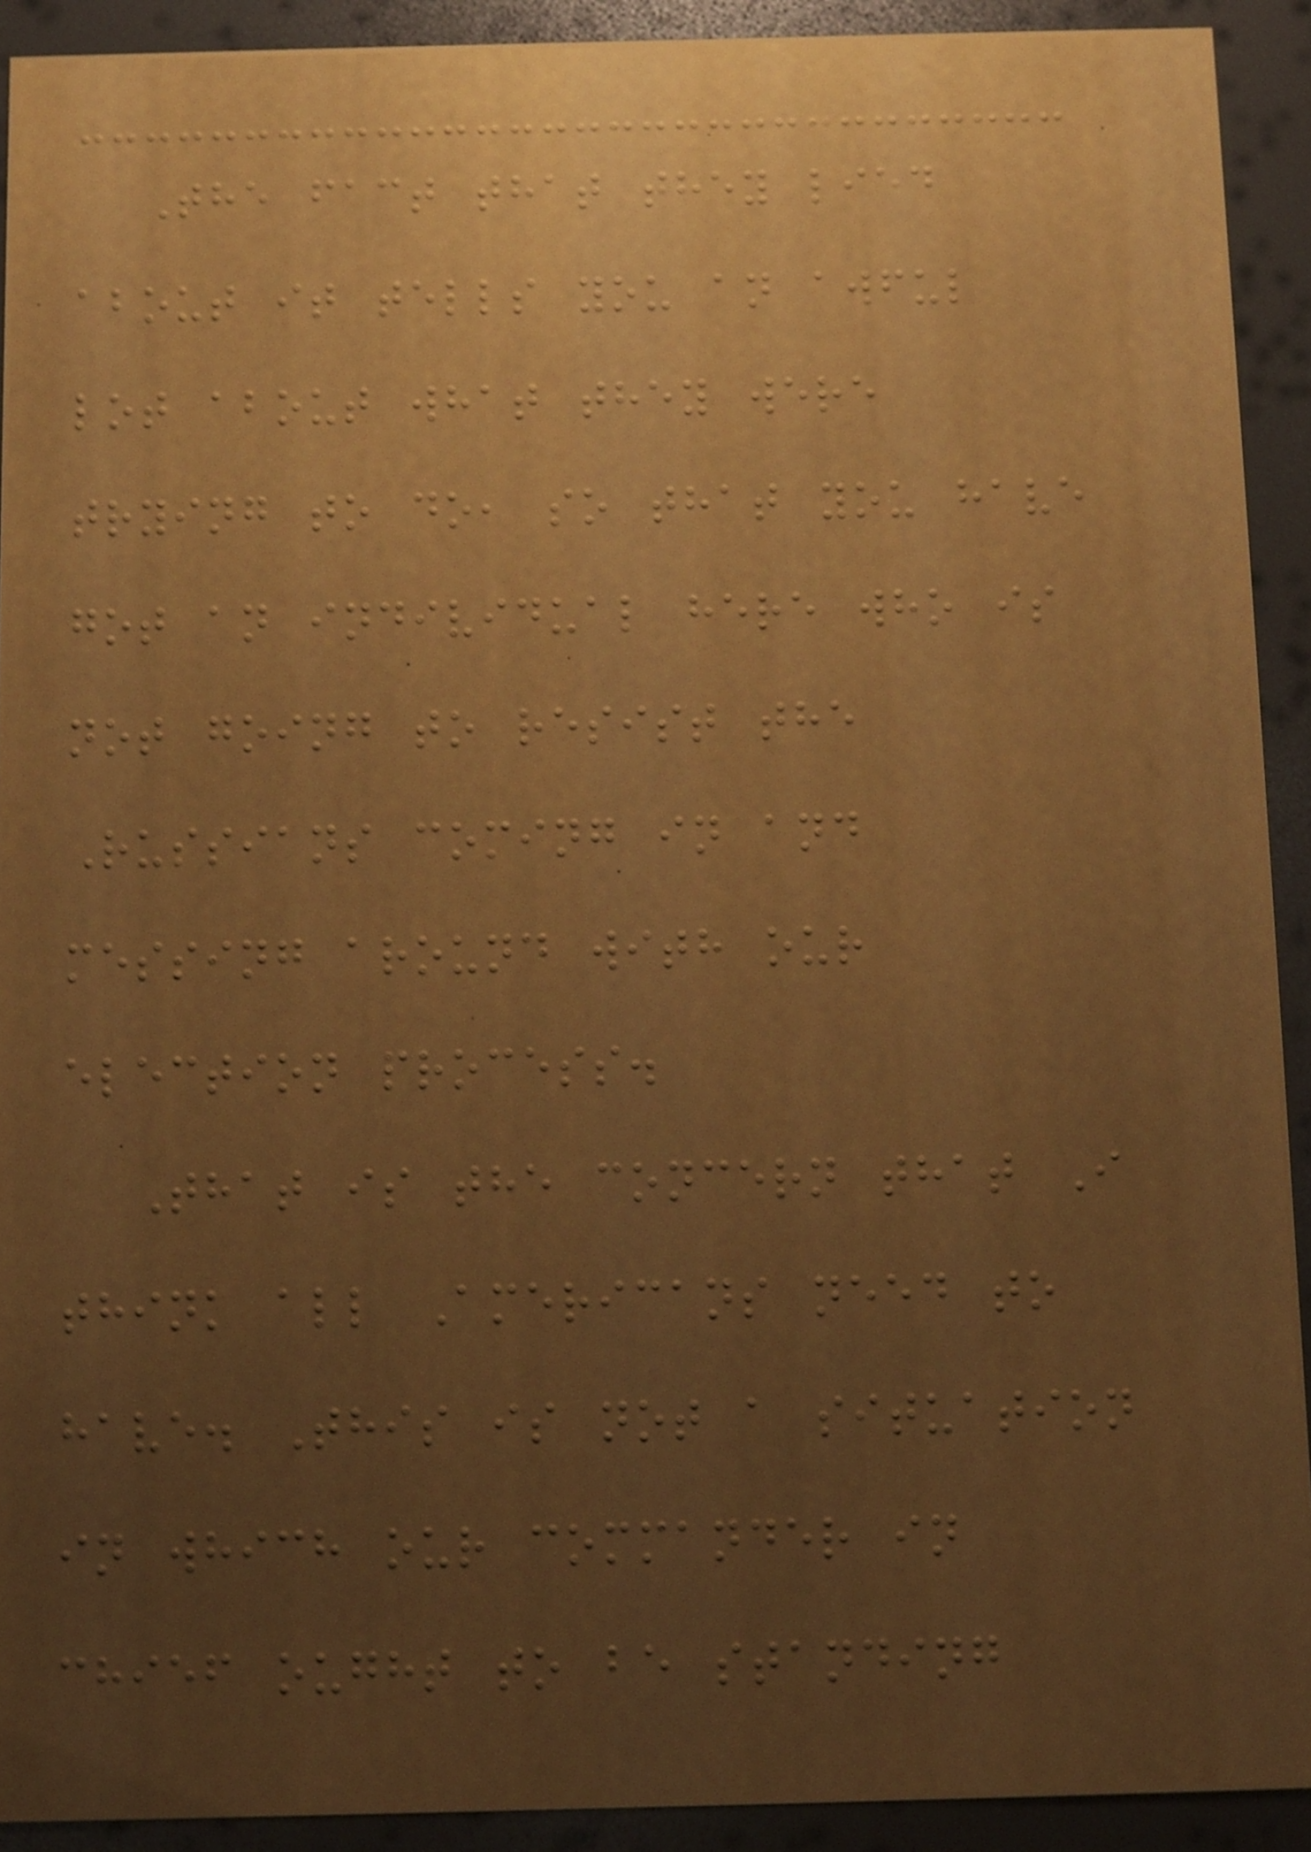The fact that they lied
about it tells you an awful
lot about what they were
trying to do, so that you have
got an individual here who is
not going to resist the
Russians coming in and
messing around with our
election process.
That is the concern that I
think all Americans need to
have. This is not a situation
in which our commander in
chief ought to be standing
